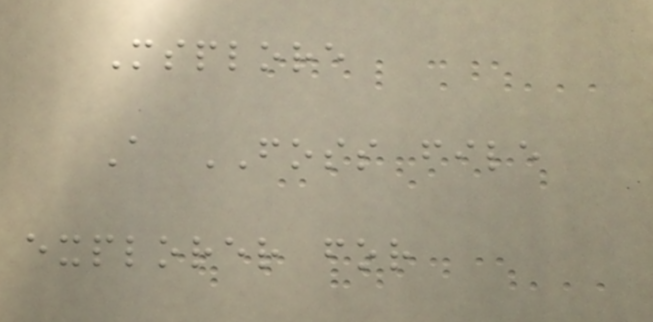Msplore
A FOSS file
explorer for
